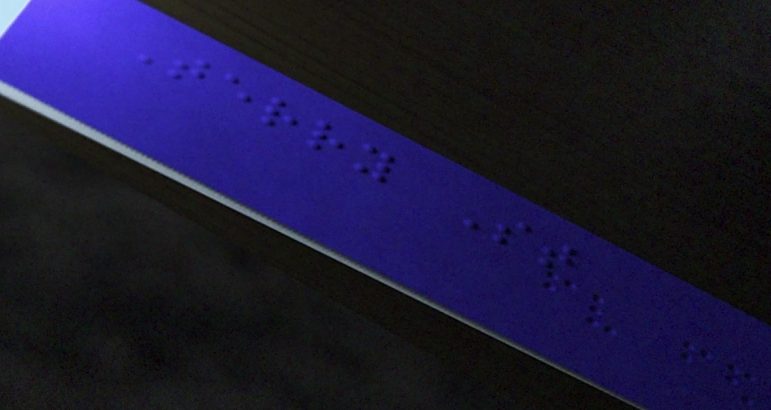Terry St
